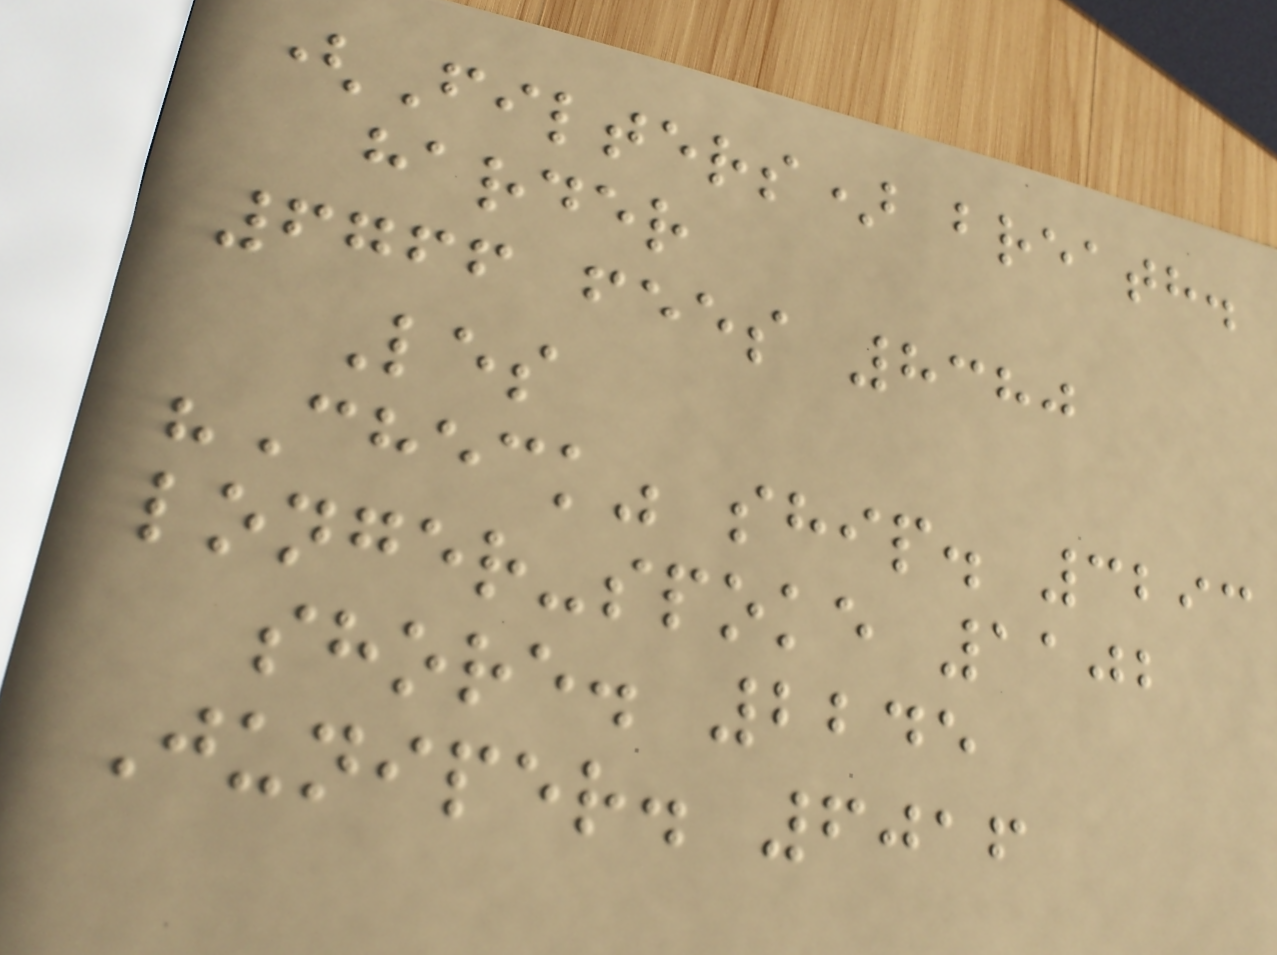(Filters) breath.
harder
6766 fees 8380
Les
"Check" ship. 3293
longer-spoke 1102
shore. 2245
Juniper. 6016
